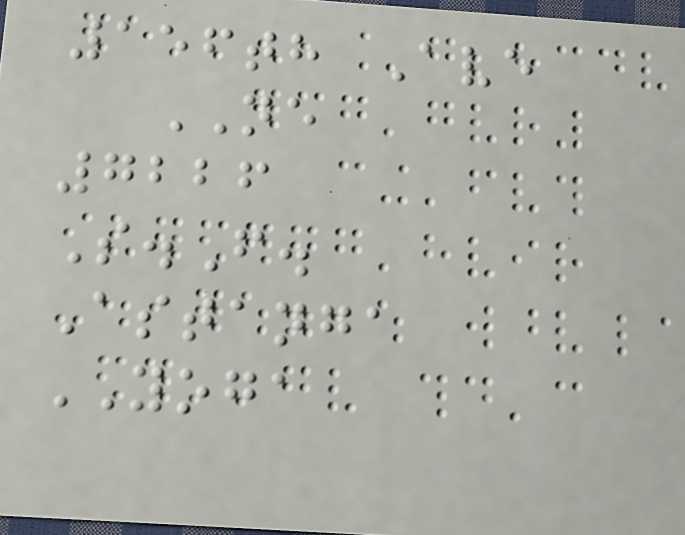156th Ave
NE
7226
S.F.
Astanga
YOGA
